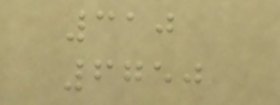310
6750
